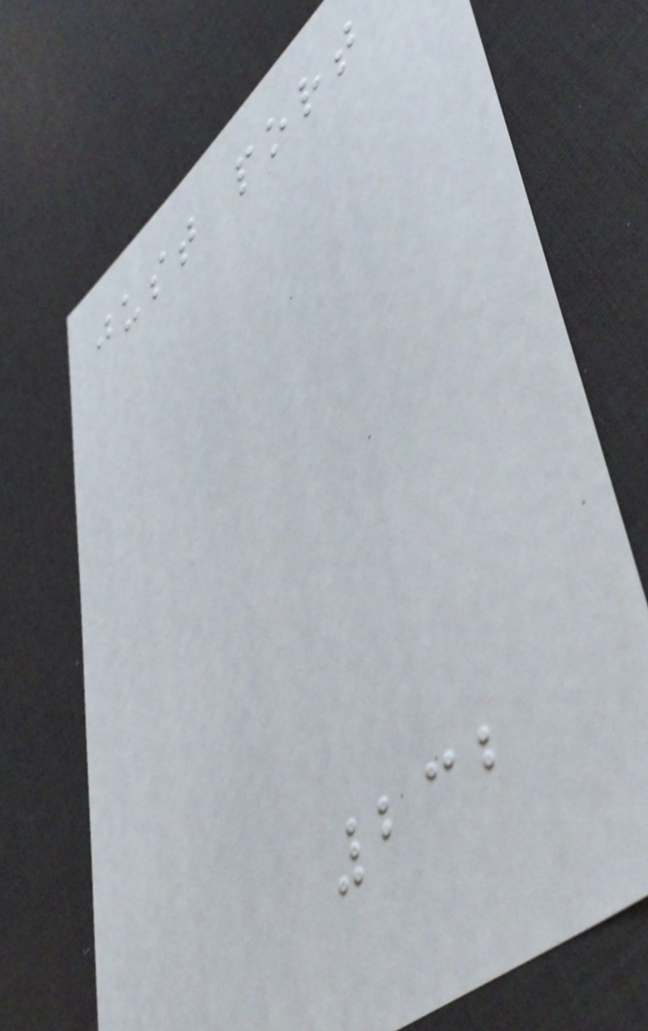just port
232
